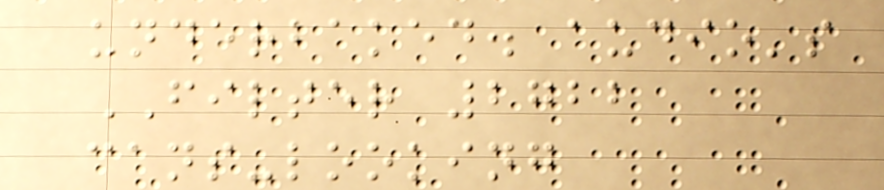underbaked. audio's
FILTER 2722
cans-looking
